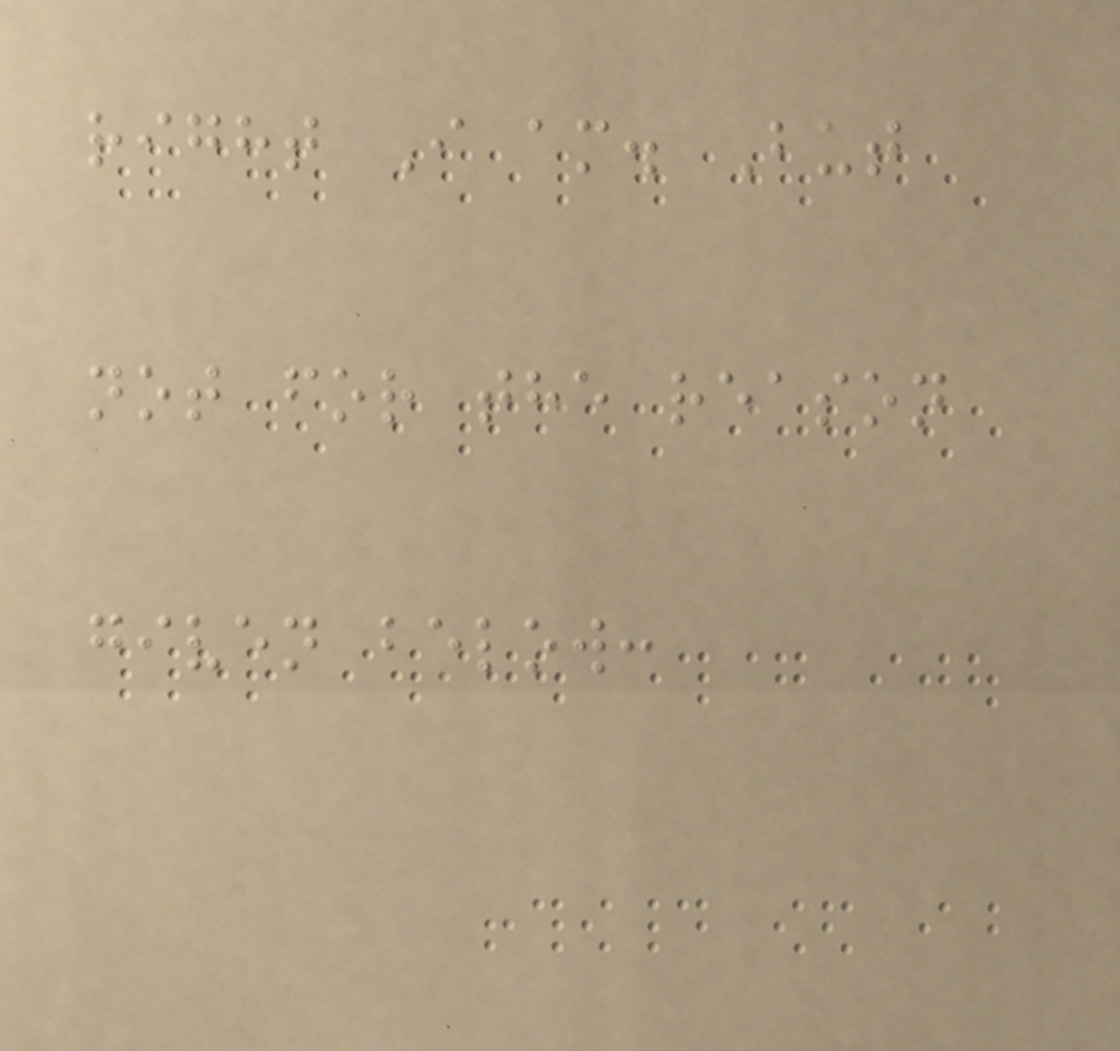right I am. But
not for the reason
given below:
